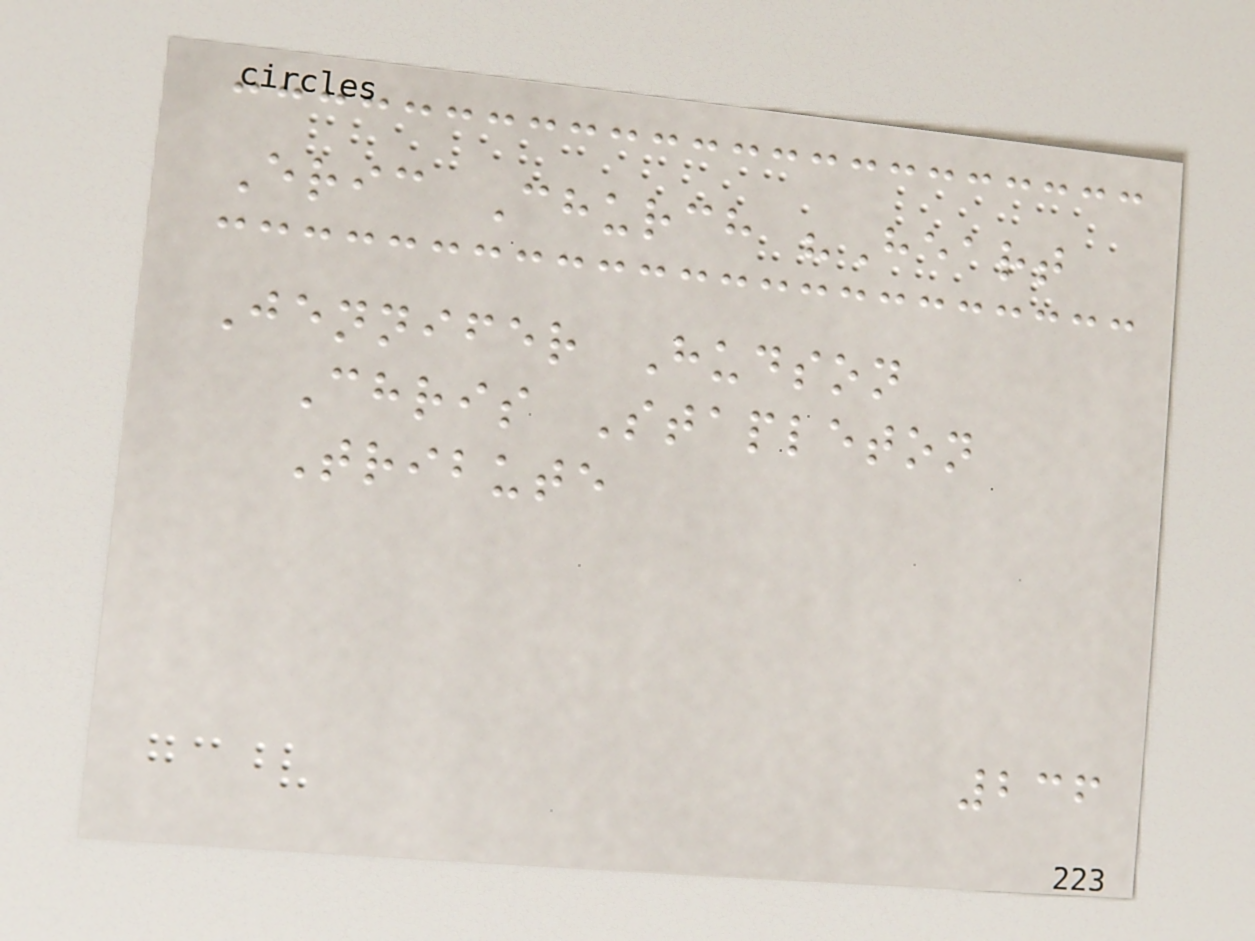Eric Church "Heart
Jennifer Hudson
Chris Stapleton
Tribute
236
